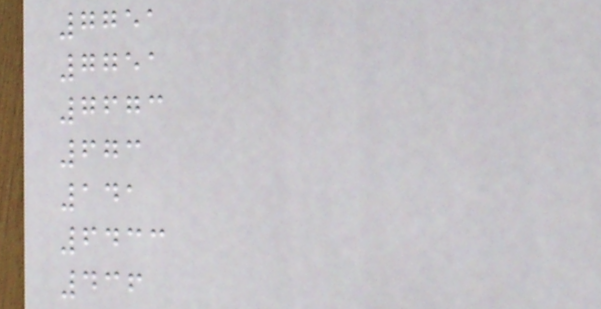7751
7751
7673
673
141
6433
436
